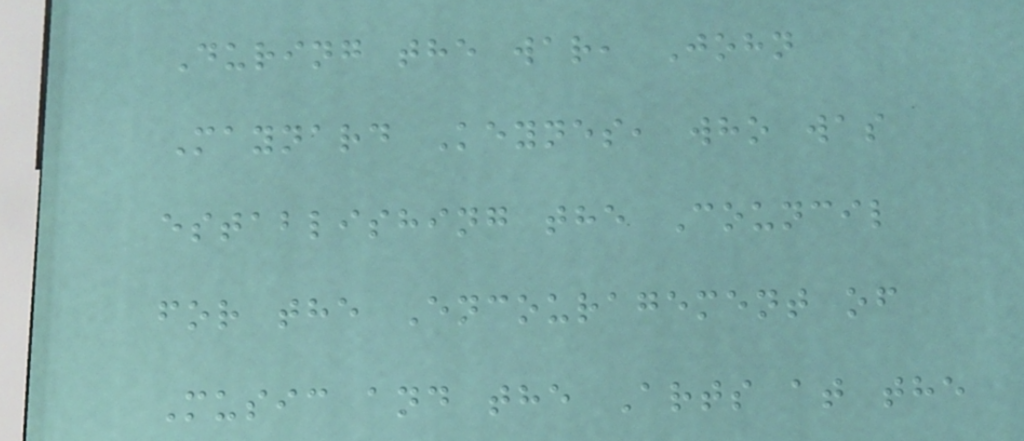During the war, John
Maynard Keynes, who was
establishing the Council
for the Encouragement of
Music and the Arts at the
